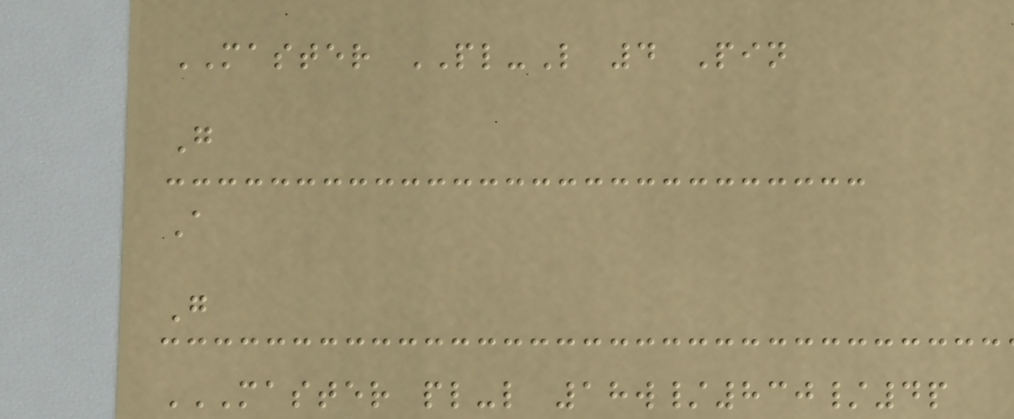MASTER PL-L 4 Pin
G
A
G
MASTER PL-L 18W/830/4P
